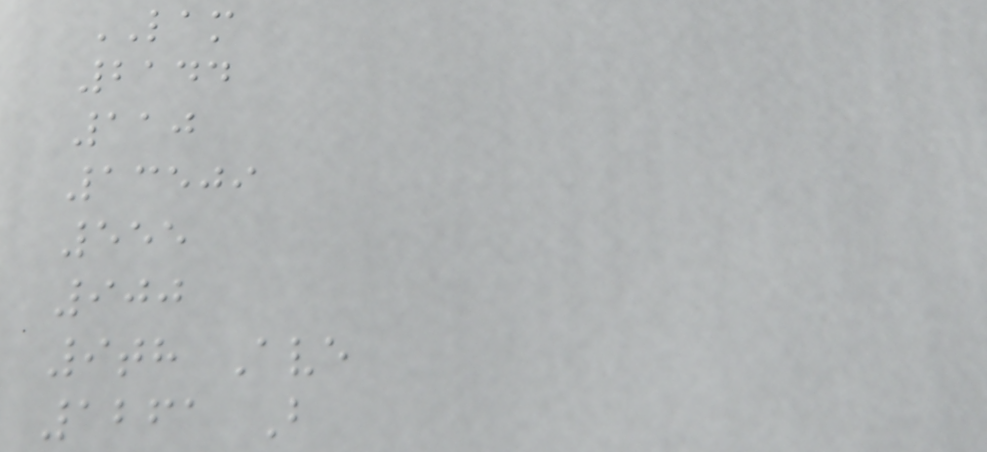LAM
2144
110
13509
555
900
9th Ave
1261 B
